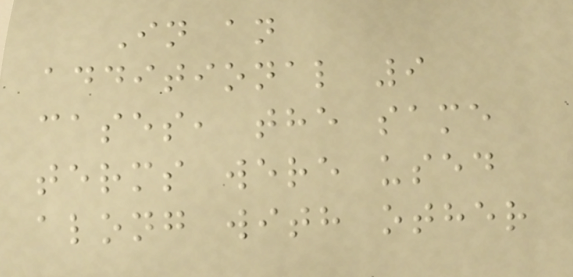In an
additional 9
cases, the same
terms were used
along with other
